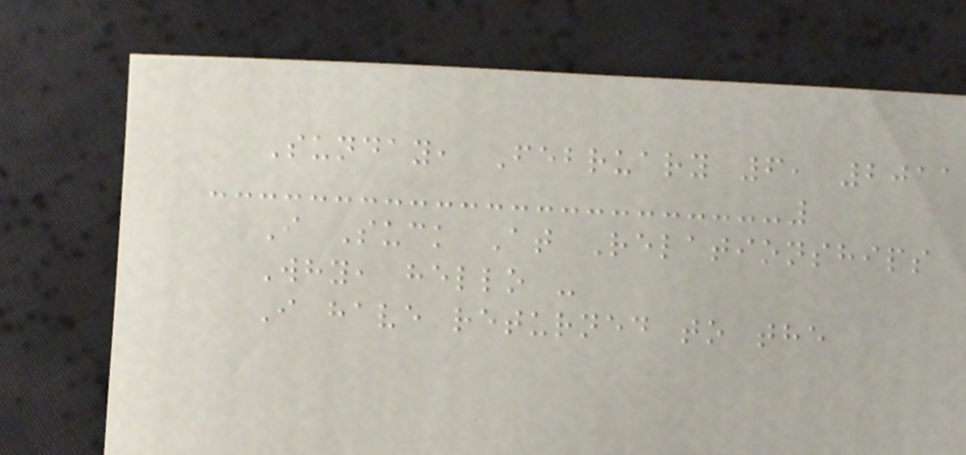Sunday, February 6, 2011
I Suck At Relationships
Why, hello -
I have returned to the
